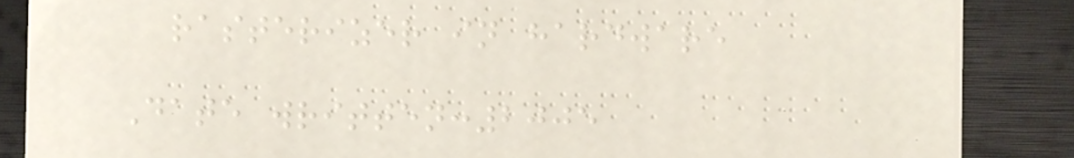rasterizer in hardware
Date written:2005
